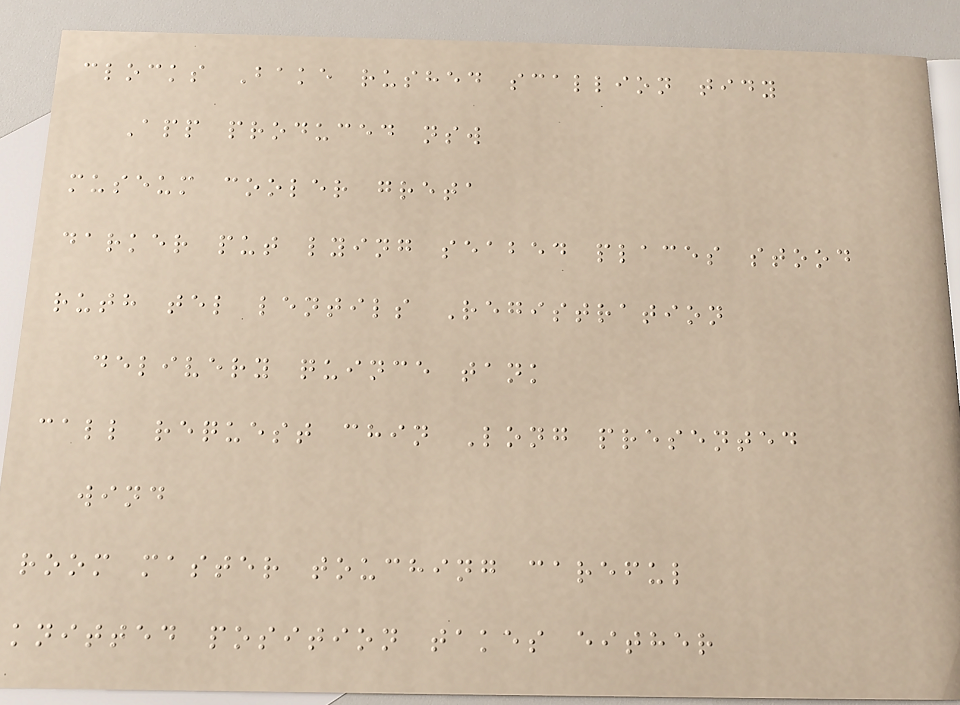clocks Bake rushed scallion tidy
App produced nsw
museum cooler greta
darker put lying seabed places stood
ruth tel lentils Registration
delivery quince tank
call request chin Long presented
wind
room master touching careful
knitted position takes either
